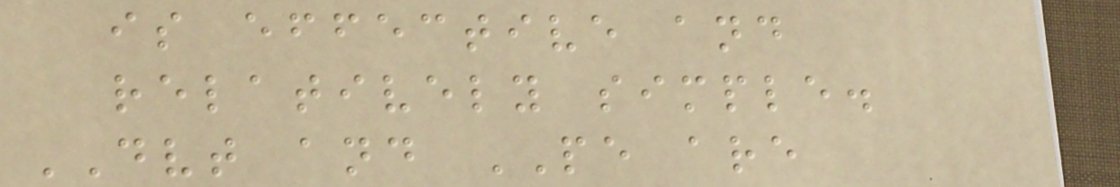is effective and
relatively simple.
DVT and PE are
